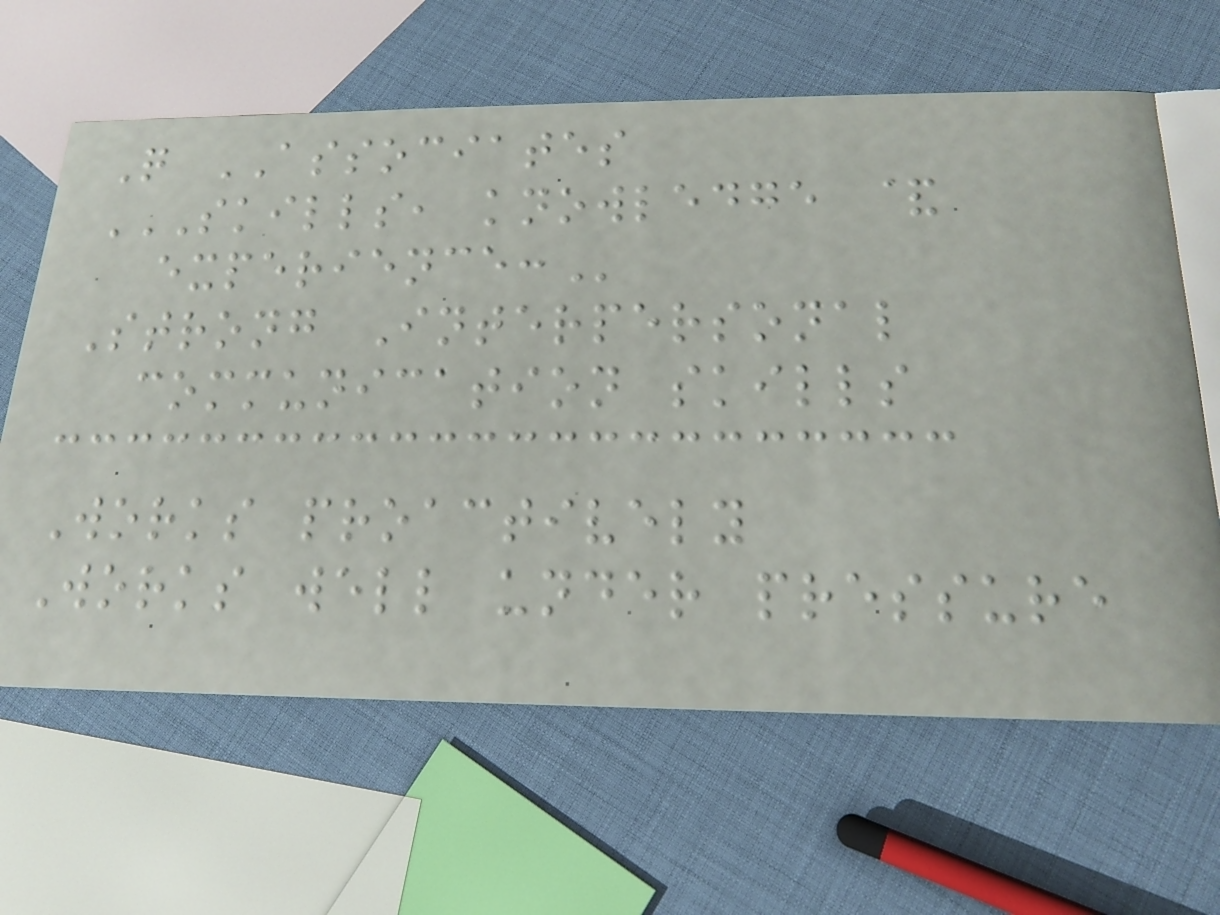Q ASSOCIATES
SKILLS, KNOWLEDGE &
EXPERIENCE:
Strong Interpersonal
communication skills
Works proactively
Works well under pressure
